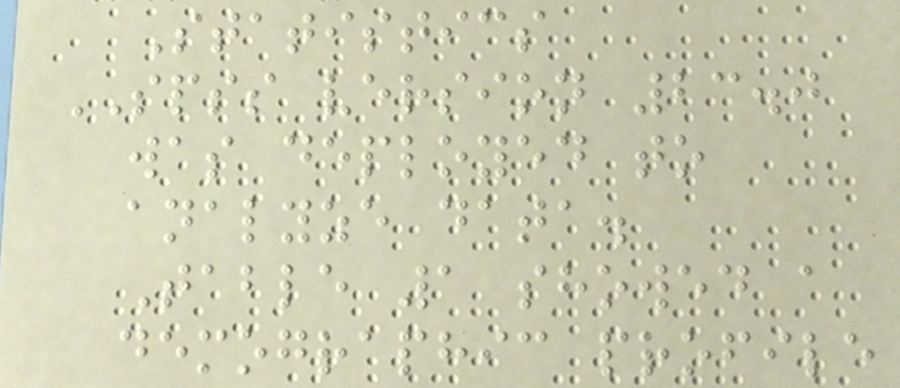Statistics
SPSS version 23.0
was deployed to
analyze data.
Table 1 showed a
demographic profile
